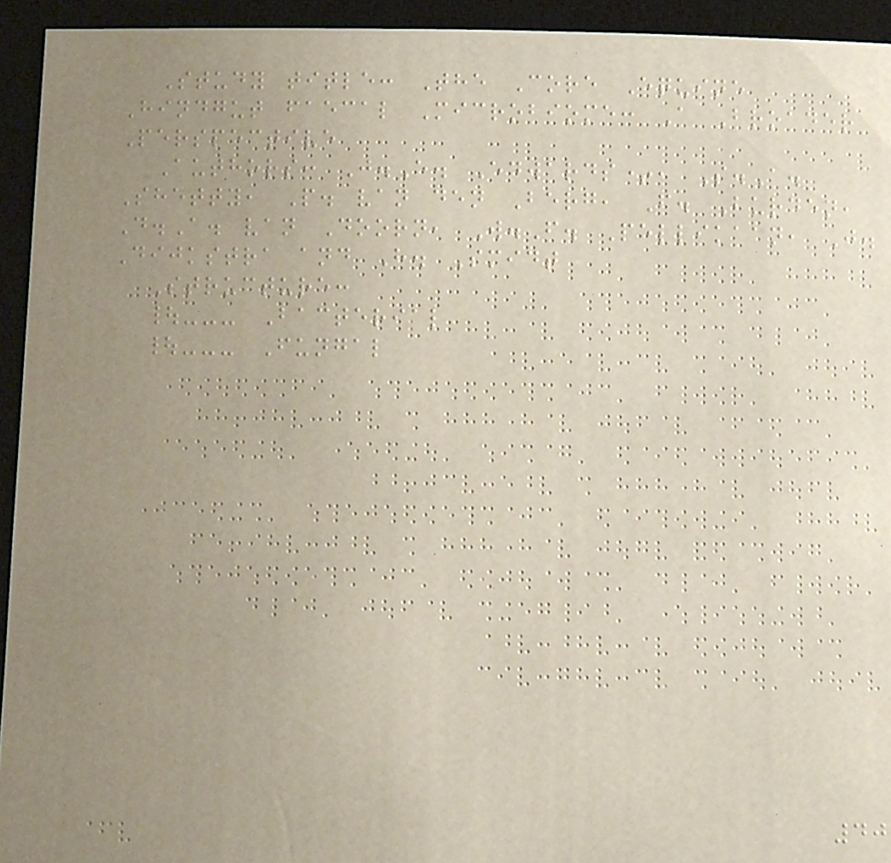Study title: The Core Equine
Hindgut faecal Microbiome: A Broader
Perspective
Authors: J.E. Edwards*, S.A.
Shetty, P. van den Berg, F. Burden,
D.A. van Doorn, W.F. Pellikaan, J.
Dijkstra and H. Smidt
Structure:
|--- Bacterial
|--- Fungal
40
